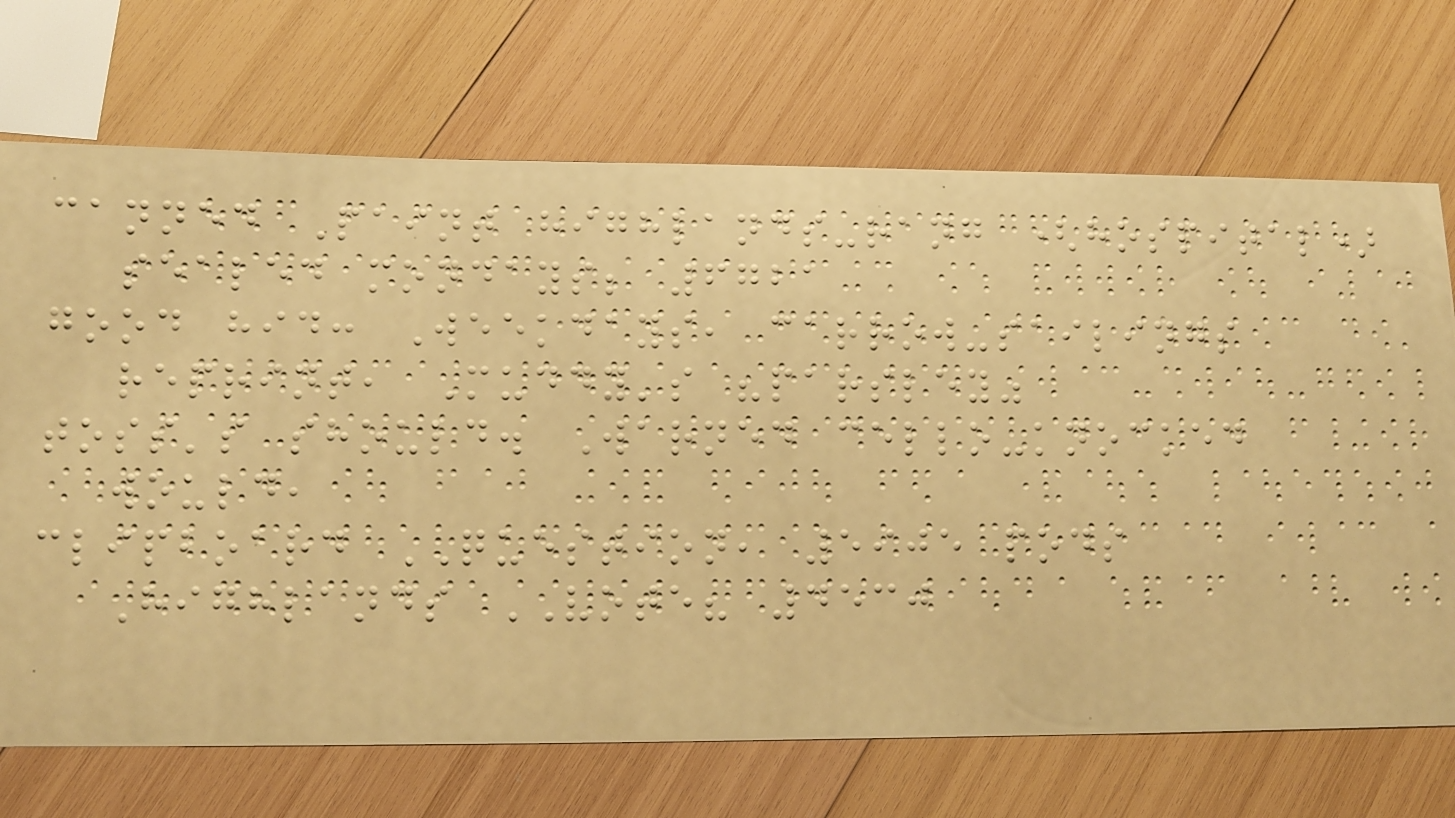canned Paint highlands-rang (hospital)
sealed mondays; 6721
good hid: Weekdays, carrow-sailings
reprint, Muddy's "parsley"
toss's should. Warned cello-knocked
would,
clipboard QUESTION, 5905 pods
Highlands VOTE? 4530
